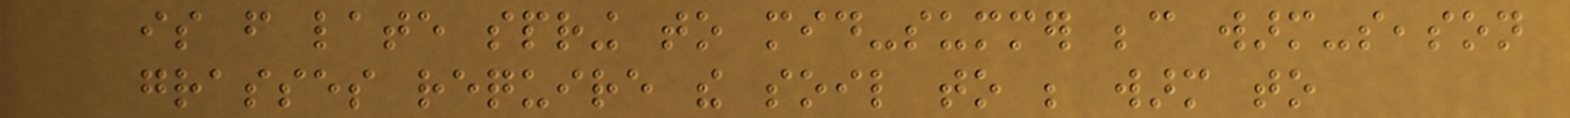is from late spring to mid-summer because warm-season
grasses require the soil to be warm to
